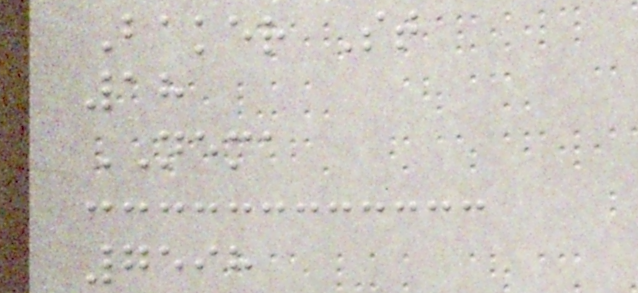Baker St
18
NEMA
7598
